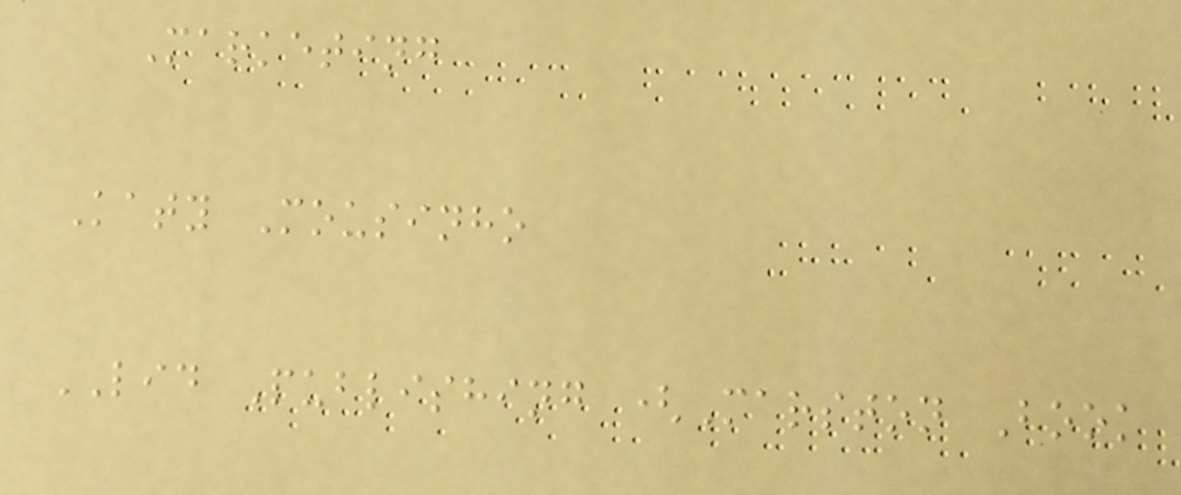Marketing
Katy Mousinho
LID Publishing (Marston Book
